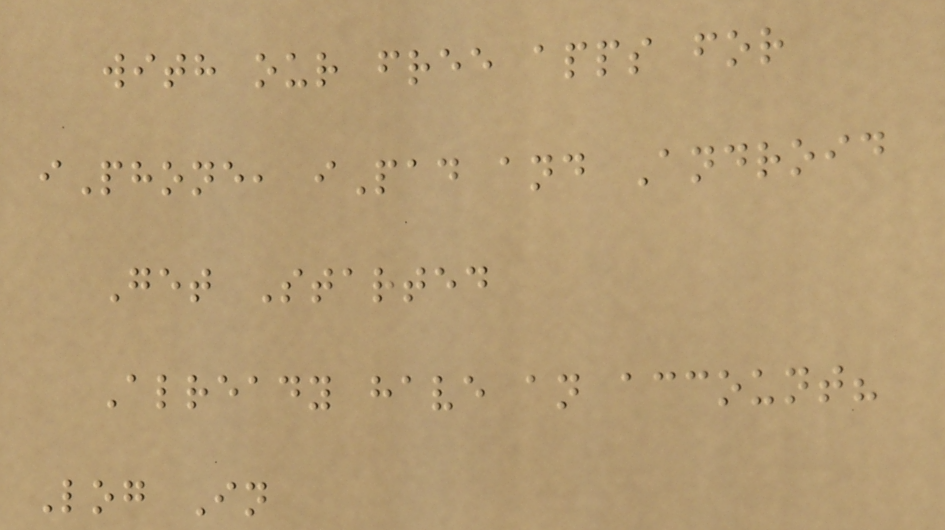with our free apps for
iPhone, iPad and Android
Get Started
Already have an account?
Log In
